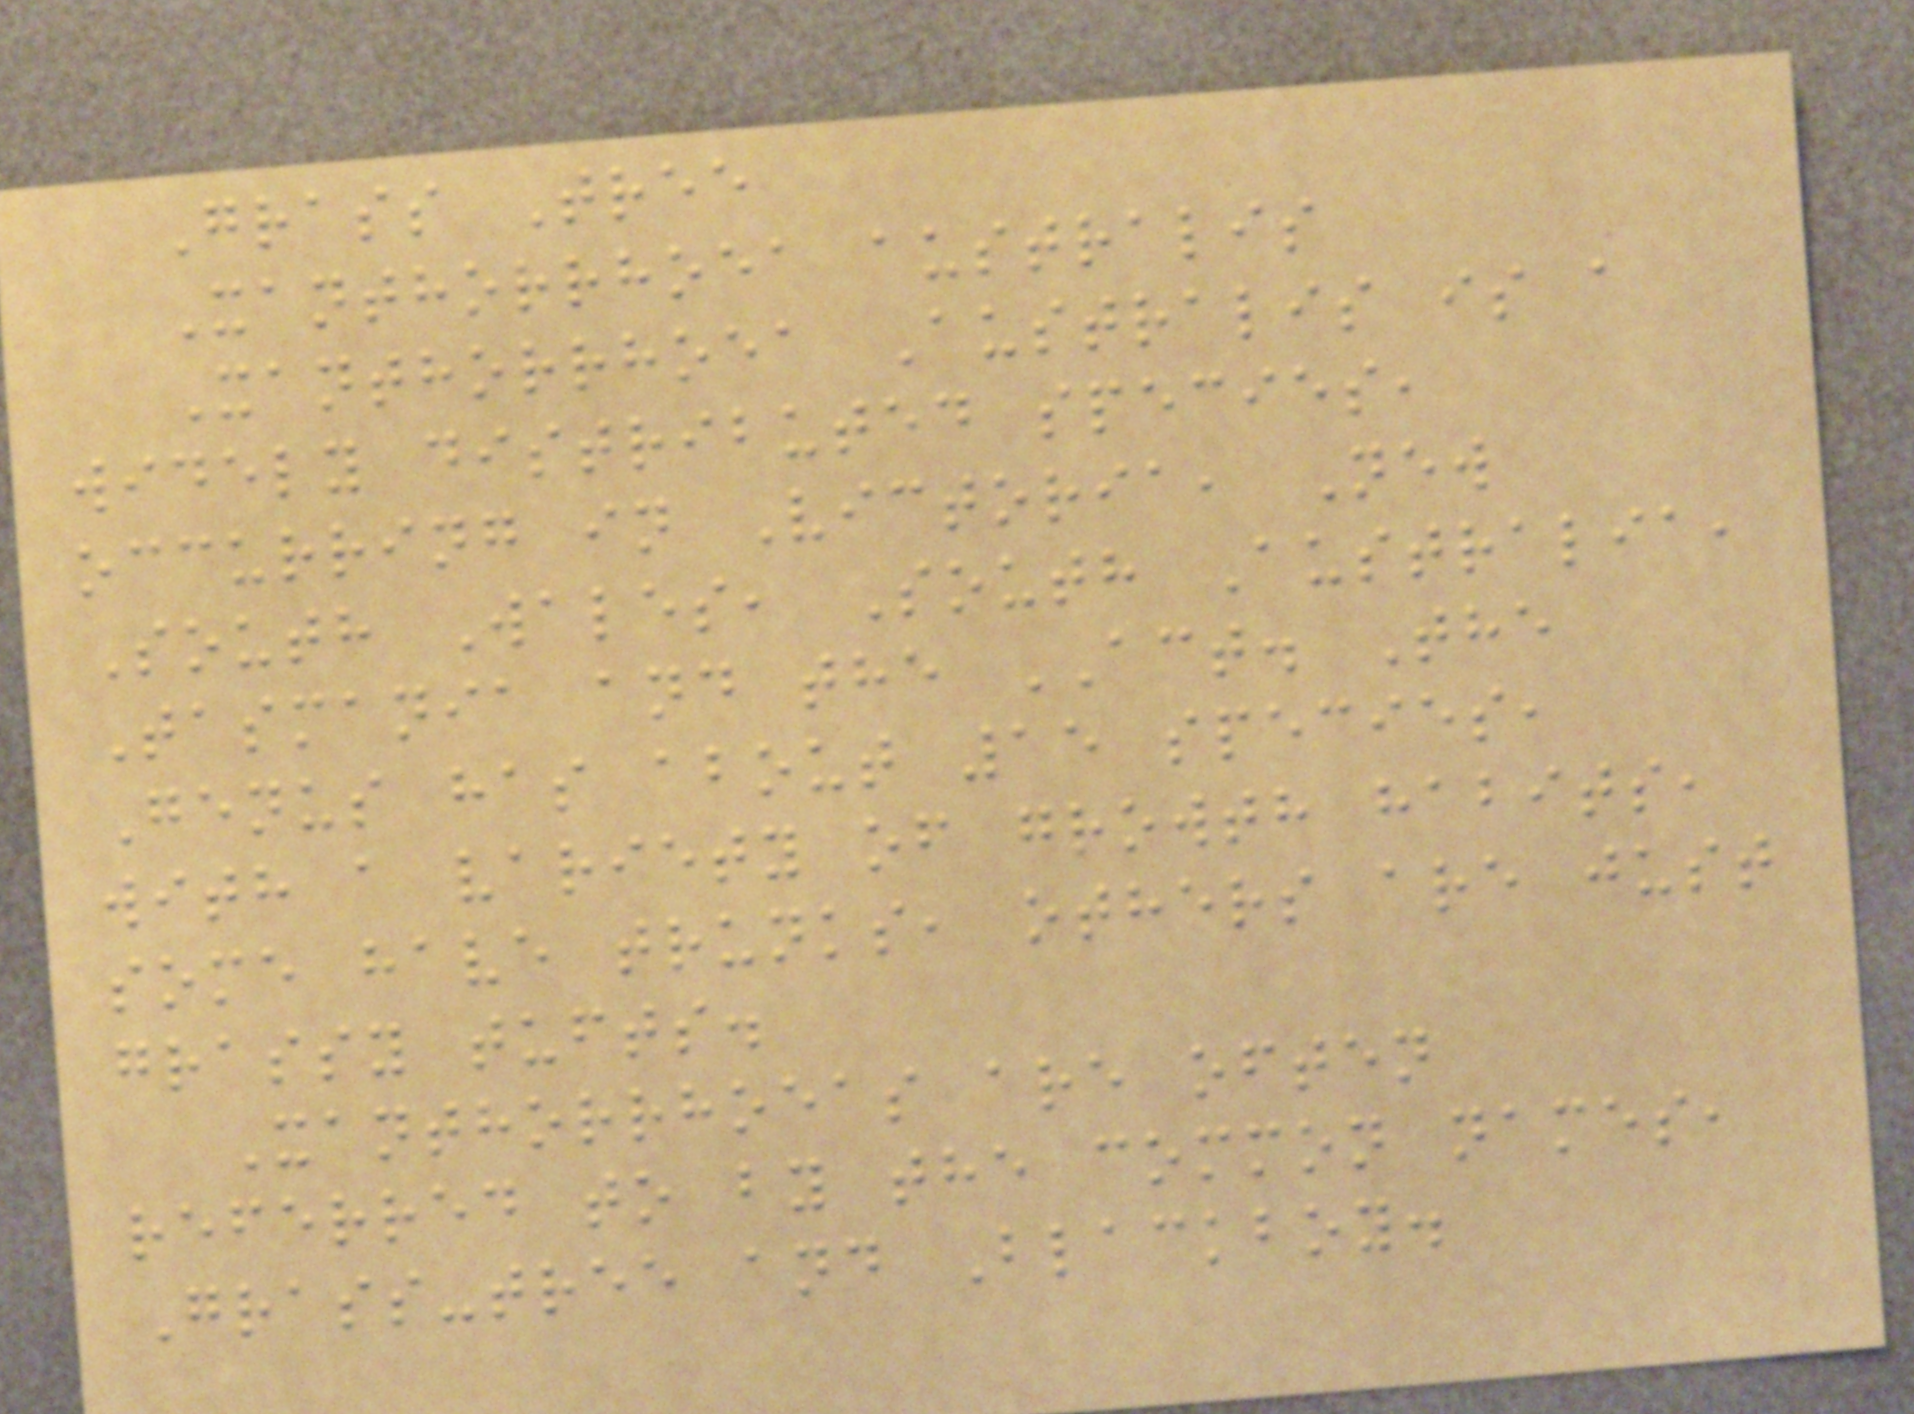Grass Tree
Xanthorrhoea australis
Xanthorrhoea Australis is a
widely distributed species,
occurring in Victoria, New
South Wales, South Australia,
Tasmania and the ACT. The
Genus has about 15 species,
with a variety of growth habits,
some have trunks, others are just
grassy tufts.
Xanthorrhoeas are often
referred to by the common names,
Grass-tree and Blackboy.
